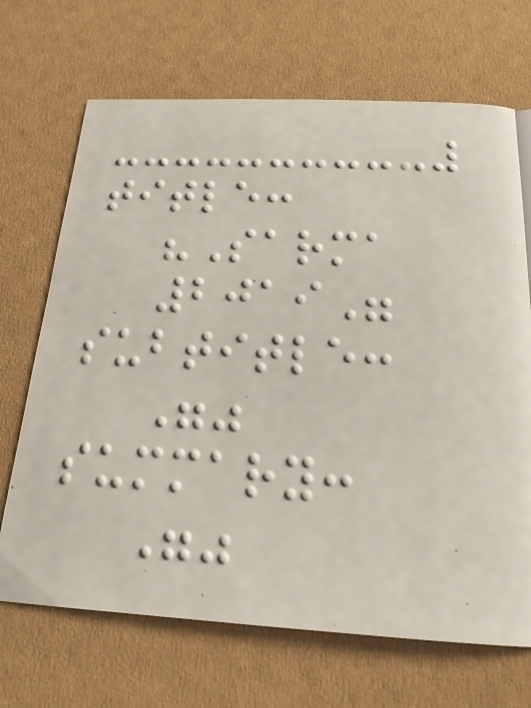title:
"Sarma
2019"
subtitle:
""
summary:
""
